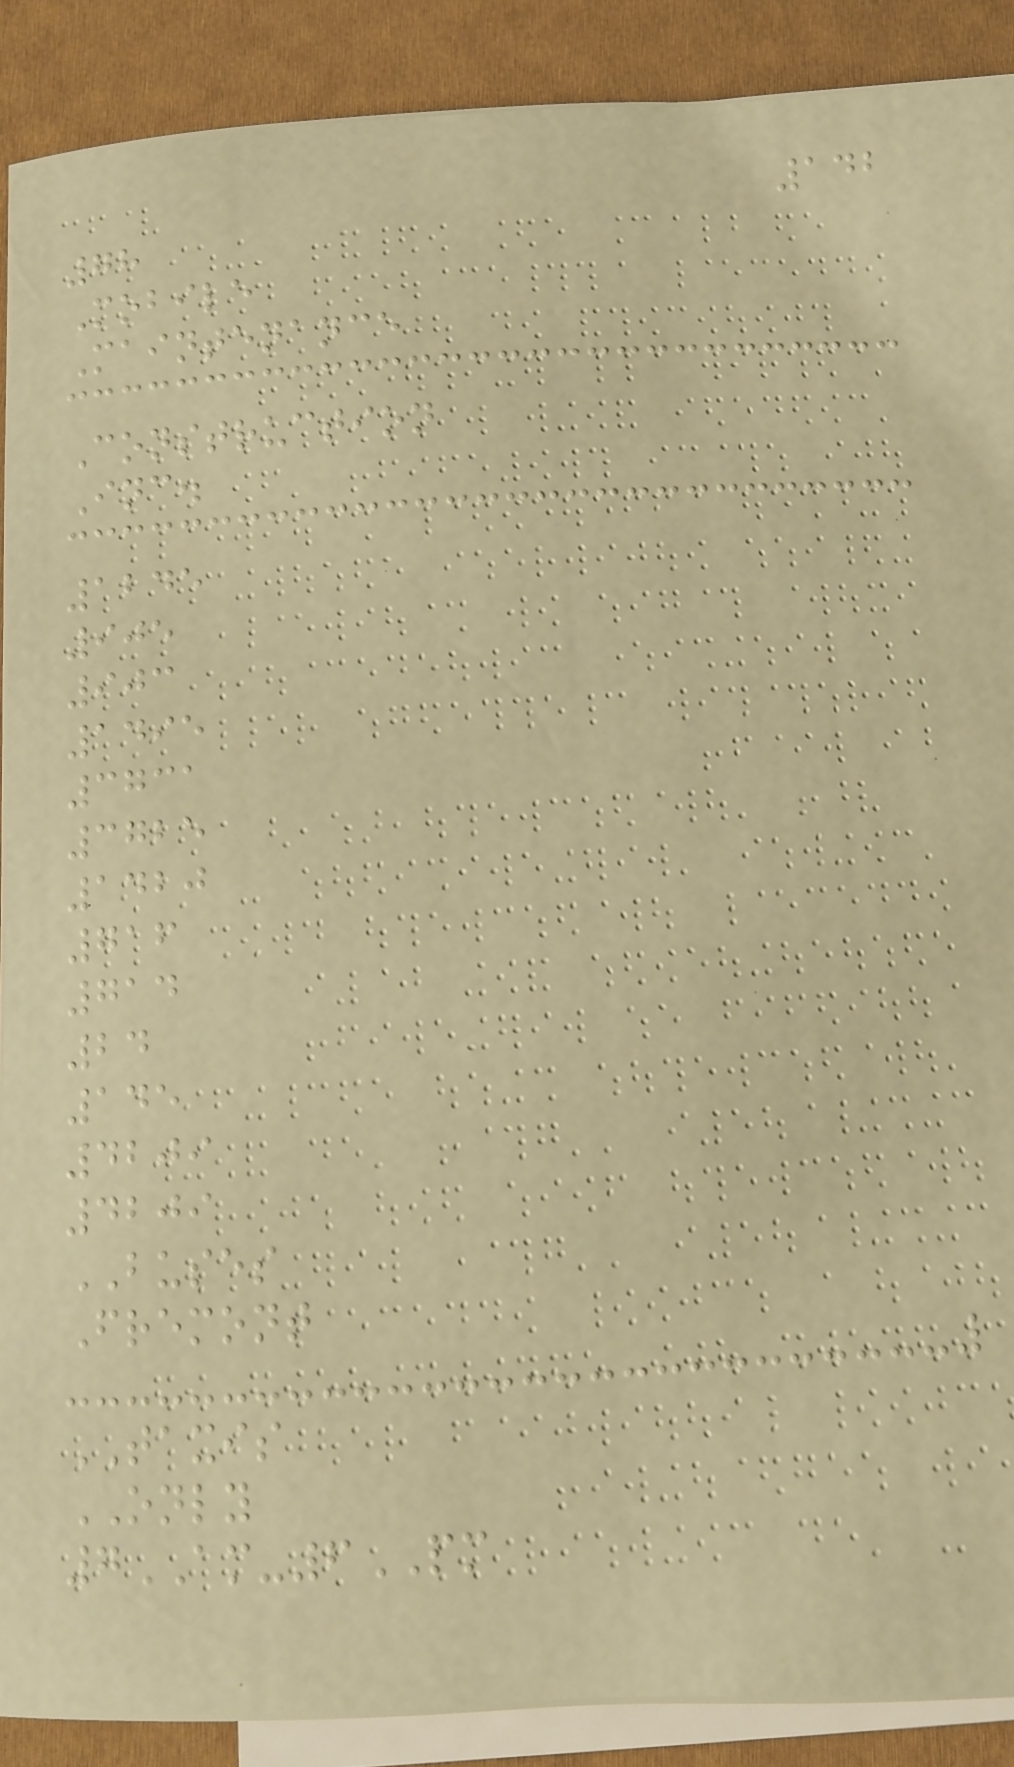142
78
Mobile
Maintenance
Construction
Inc.
1245
905
903
1495
3731
3725
1420
716
714
24
145
4209
4209
BUSES
Fremont
TAXIS
ONLY
7AM-6PM
